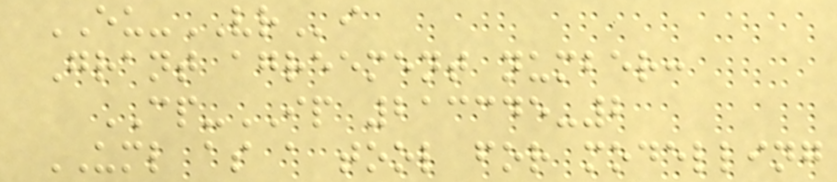EU-VRi
Grant agreement number:
CP-IP 213345-2
UML as a tool for modelling
